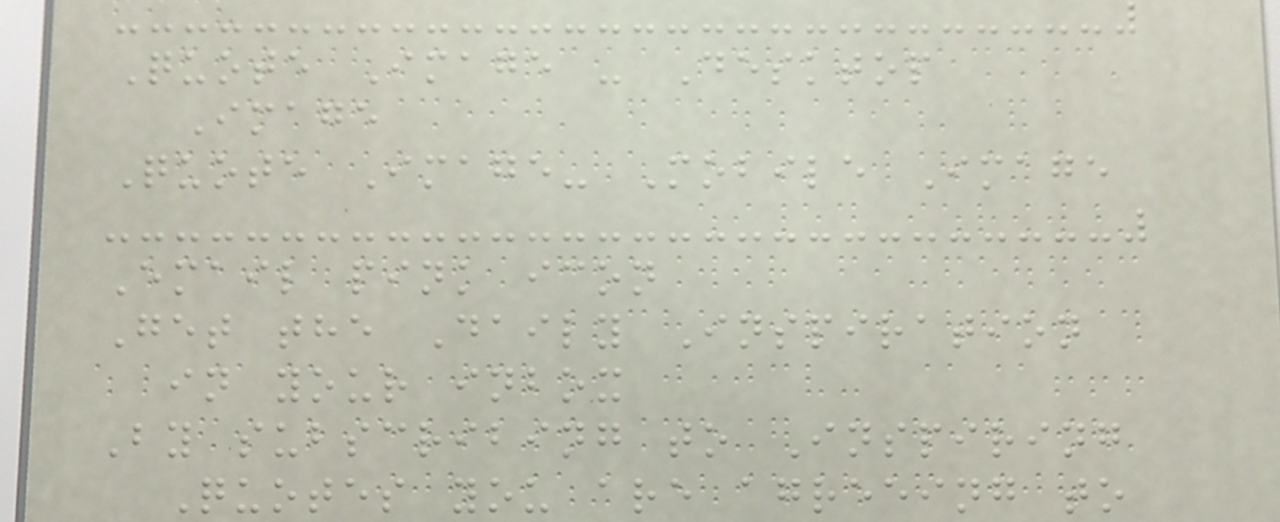Quote Image - Desktop
Image
Quote Image- Mobile Image
Email pink icon
Get the Daily Inspiration
in your inbox
By subscribing to Inspiring
Quotes you are agreeing to
